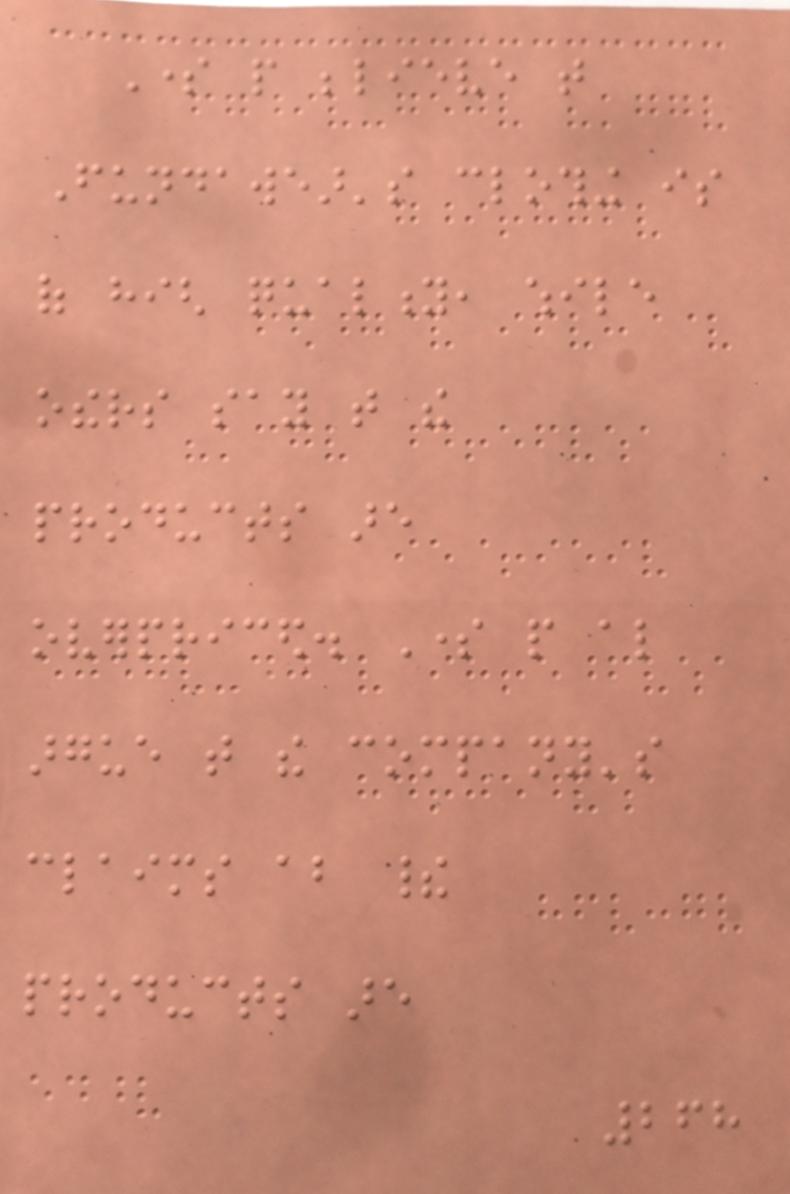Some people believe that
Fundawear's clothing is
of high quality, while
others say that the
products are
overpriced. Some people also
argue that the company's
claims about their
products are
268
